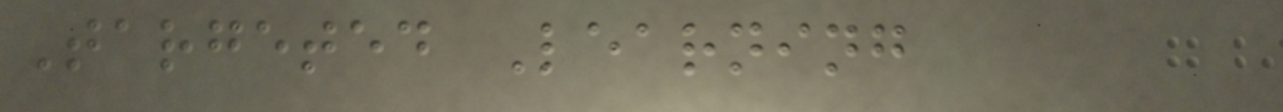Targeted Learning
